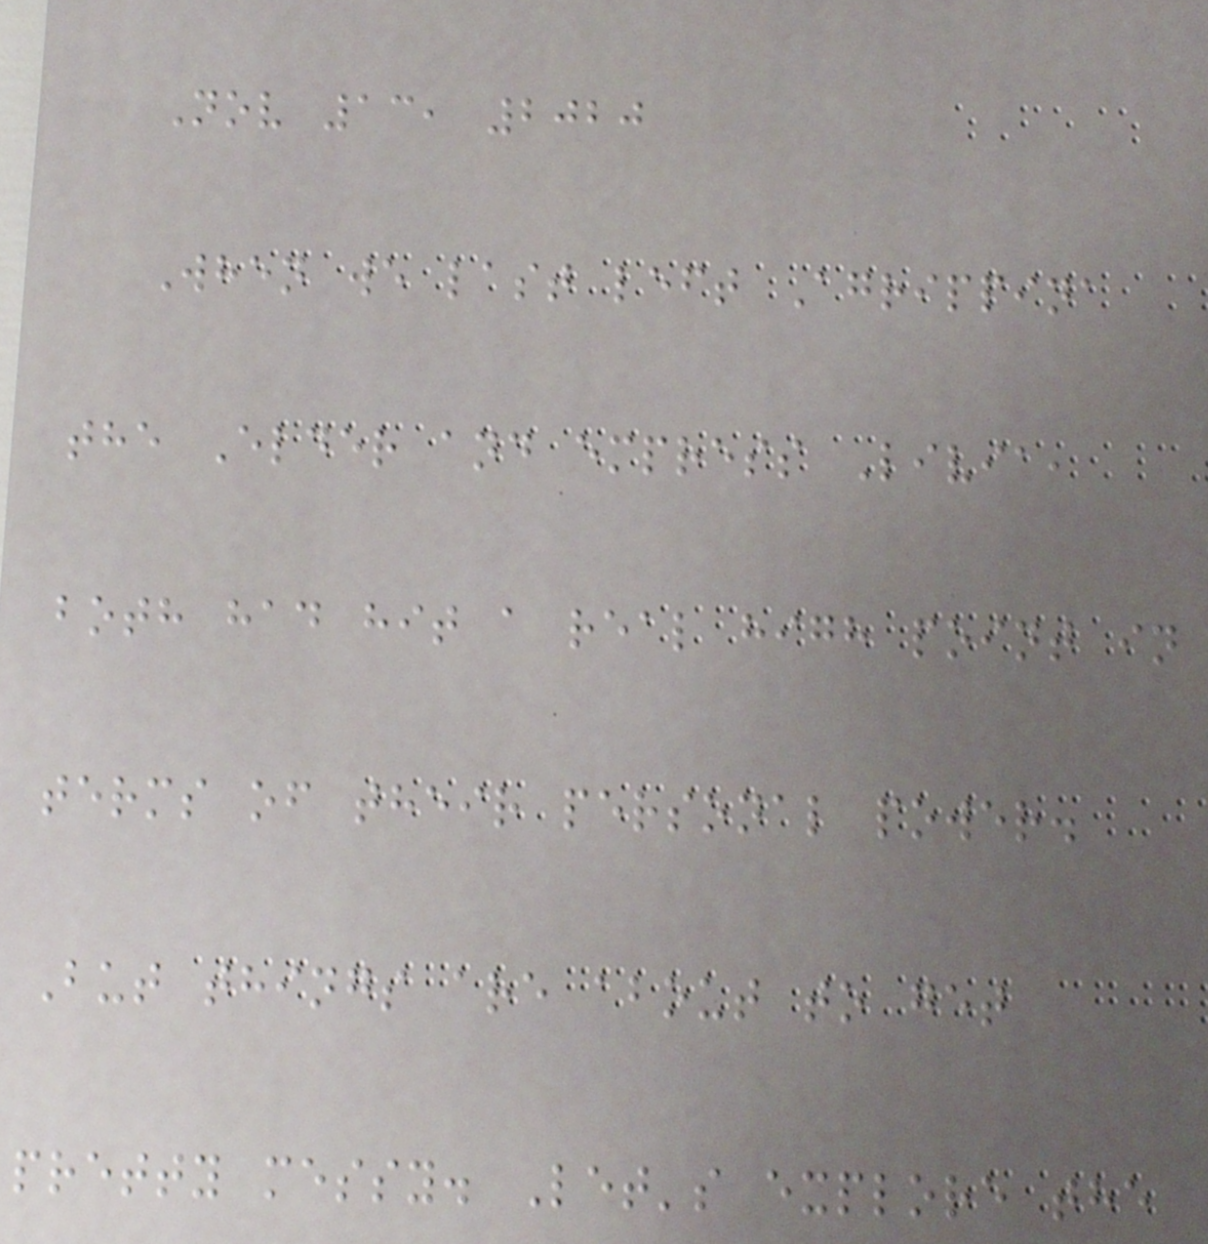Nov 13, 2020
When we last left Agrippina
the Elder and empress Livia,
both had hit a real high point in
terms of their personal power.
But things are about to get
pretty messy. Let's explore the
